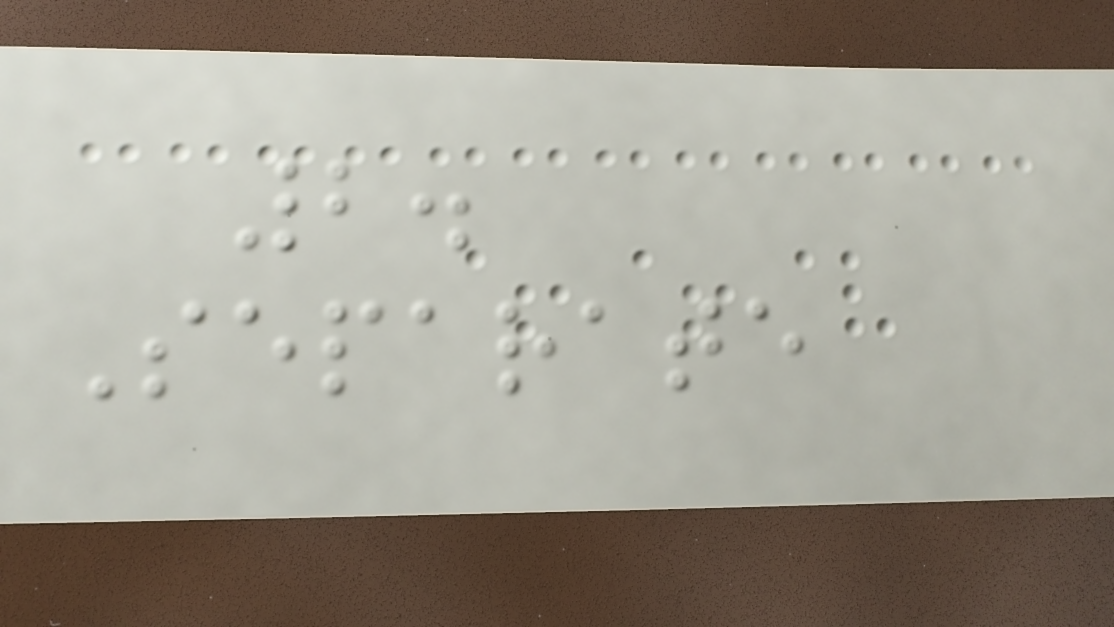2.
Separate
